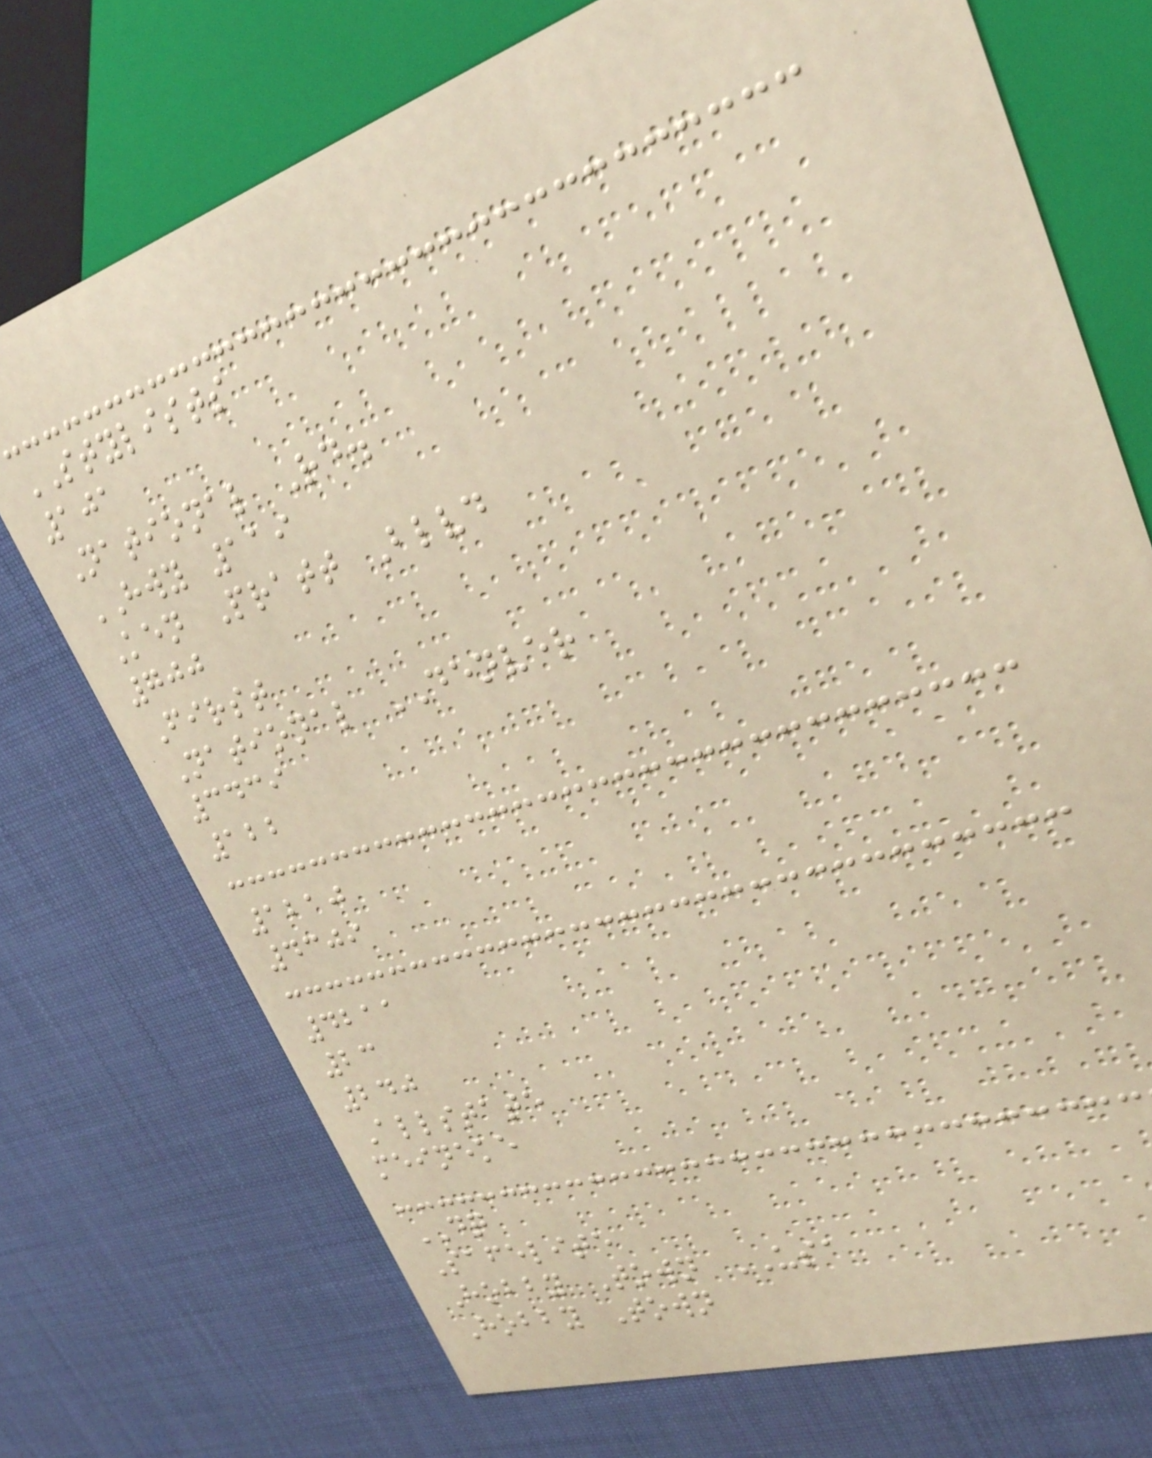STYLISTS
101
National Rd.
HWY 119
Ken Pratt Blvd
700
First
National DENVER
3439
122
1210
4309
4211
23
240
Allstate
meineke
DQ
Safelite
Hobby Town USA
Hobby Town
